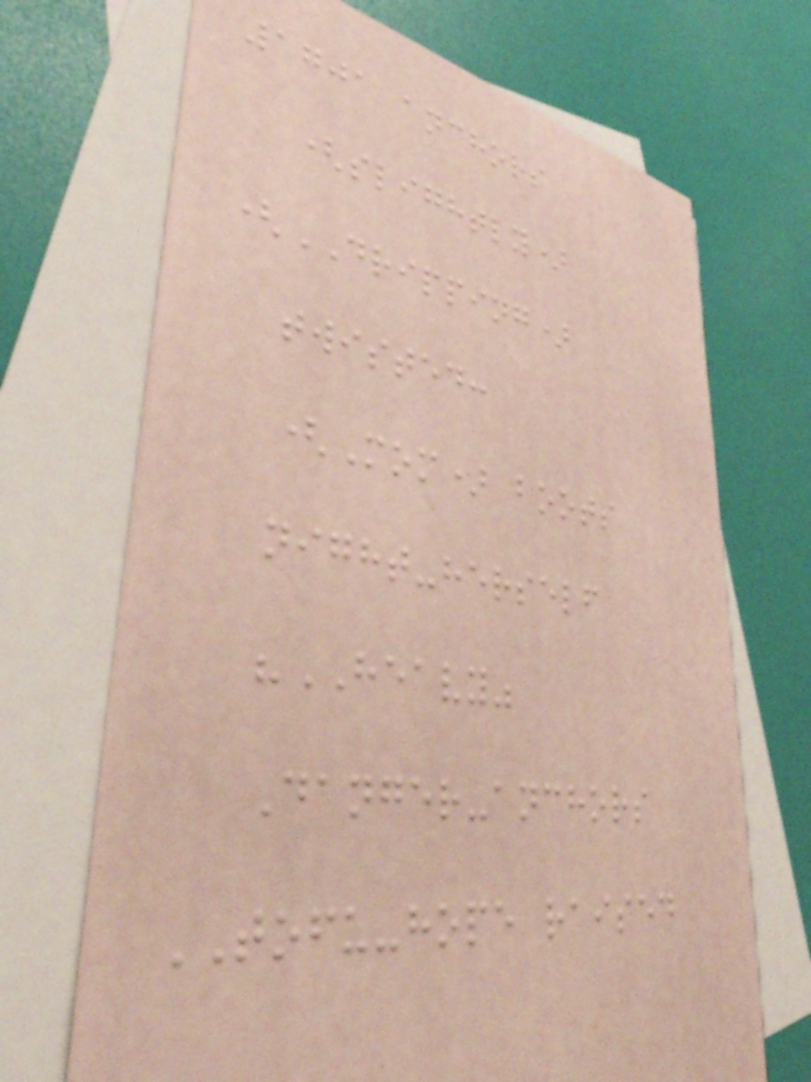1701 anchors
(slightly)
(DRIPPING)
twisted:
(Mom) boots
night-herself
"HEAVY"
Danger-anchors
TOFU-hope raised
